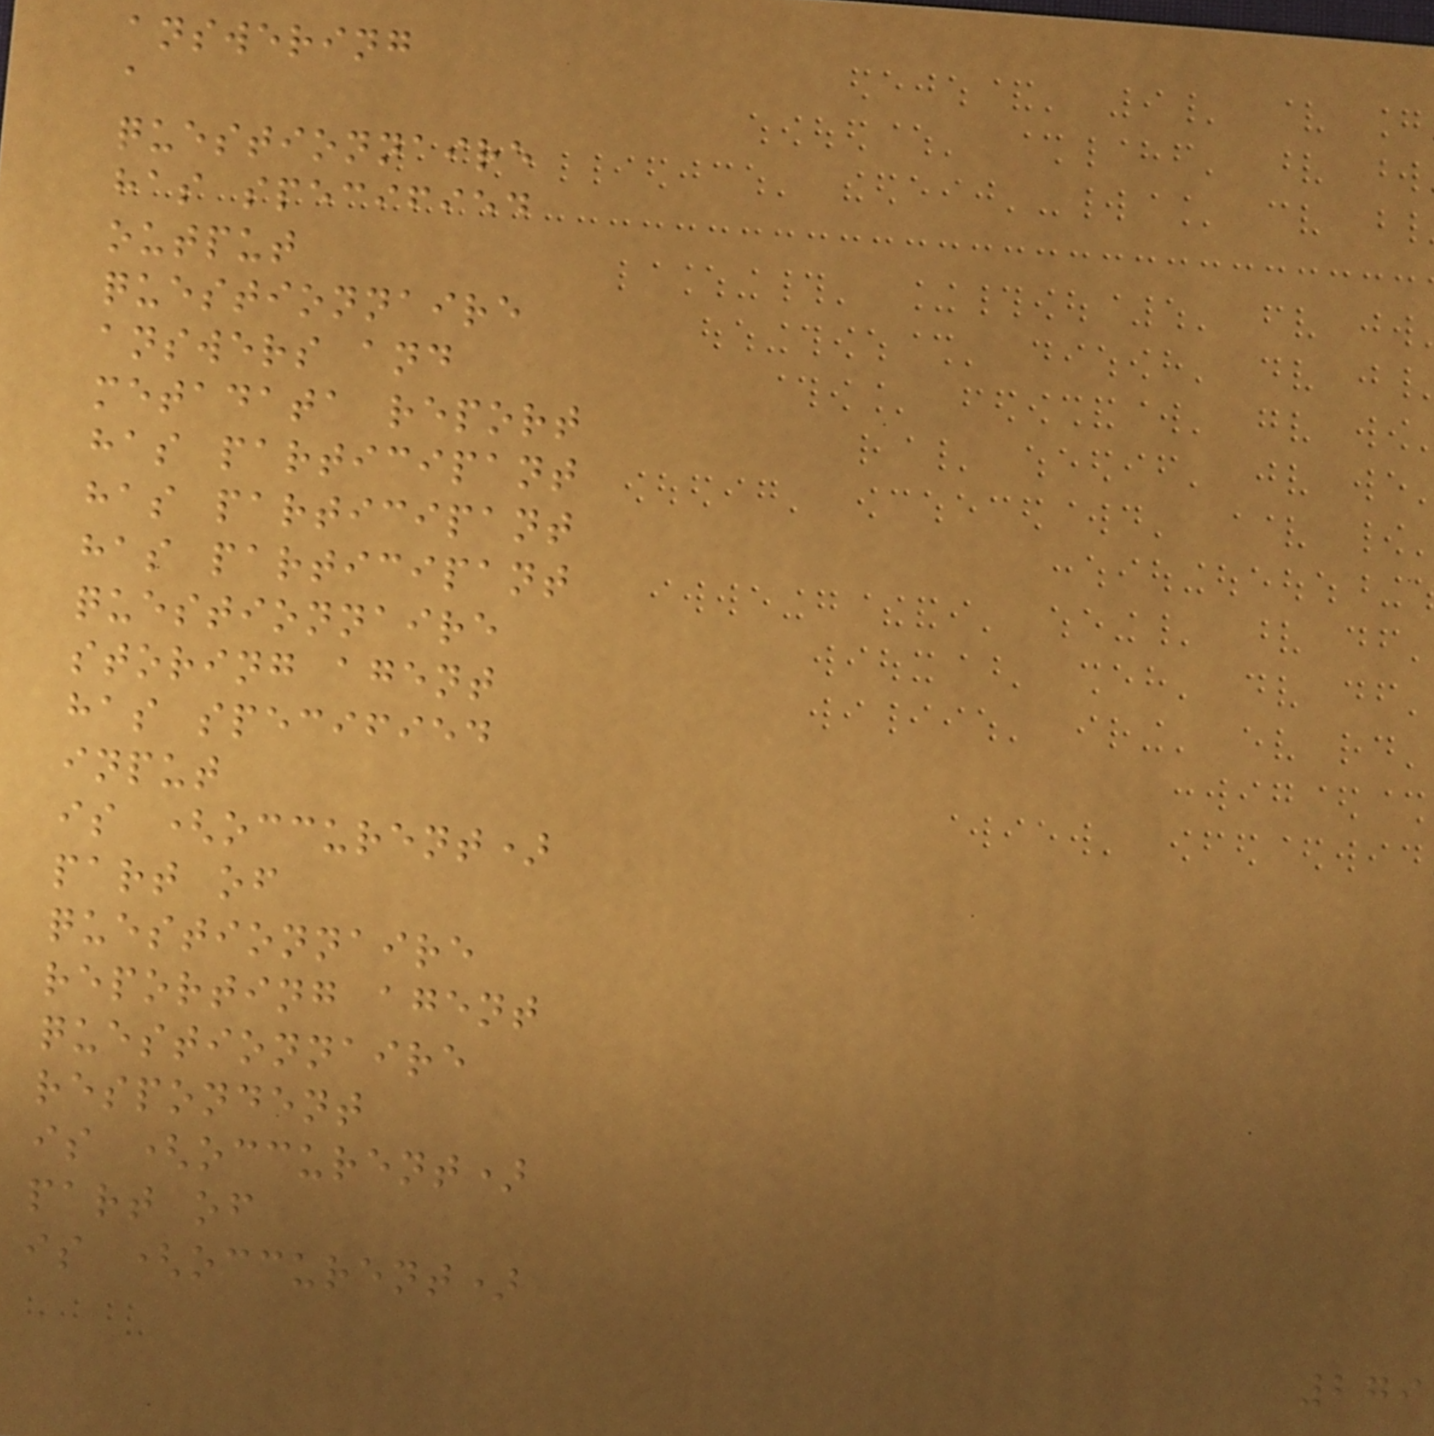answering
a
questionnaire
has specified
output
questionnaire
answers and
metadata report
has participant
has participant
has participant
questionnaire
storing agent
has specified
input
is (occurent)
part of
questionnaire
reporting agent
questionnaire
respondent
is (occurent)
part of
is (occurent)
279
